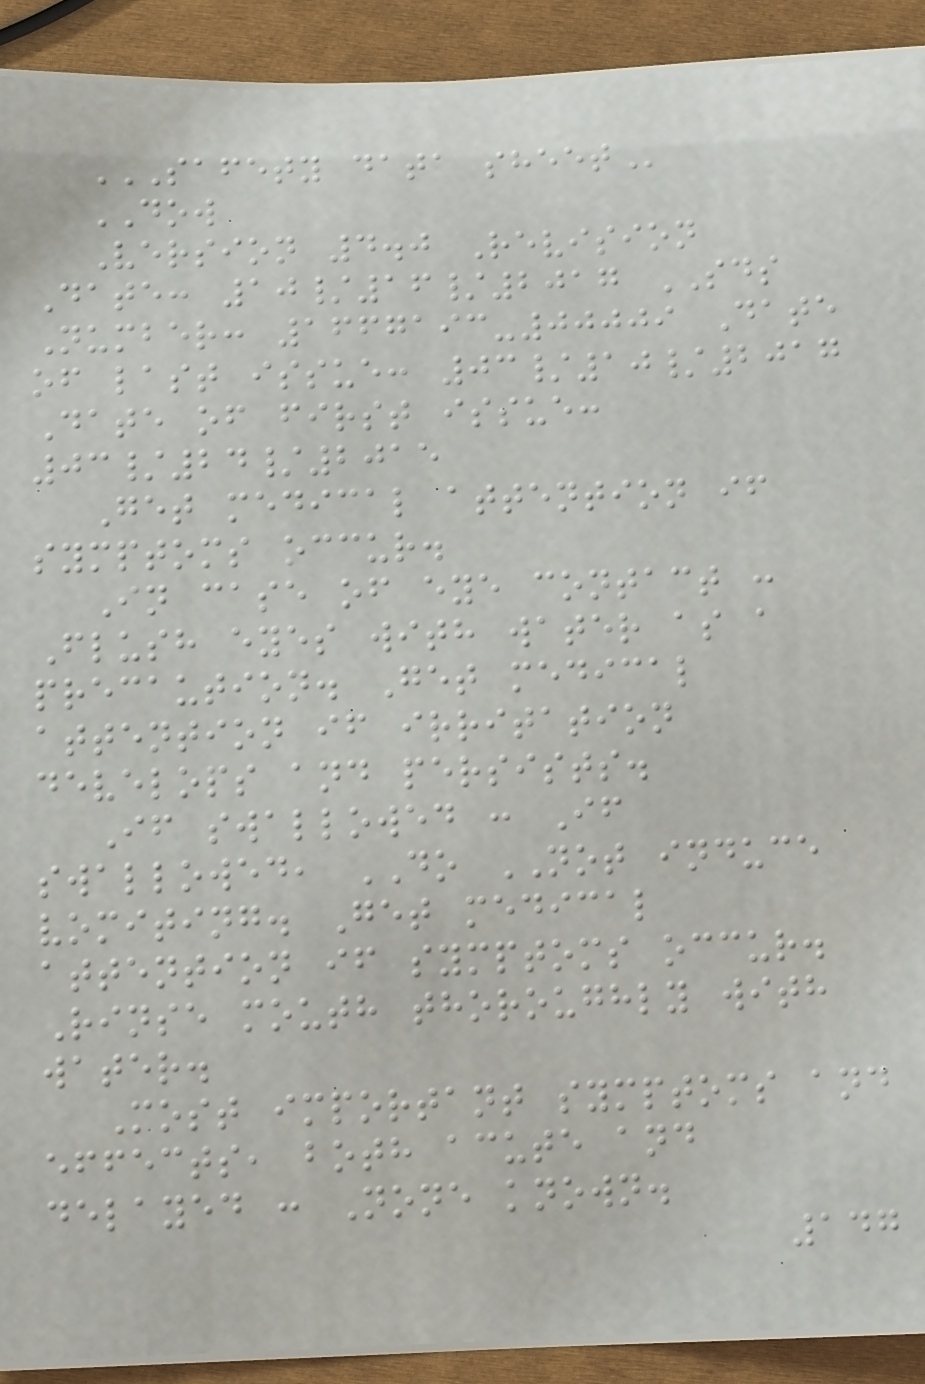SAFETY DATA SHEET
DOW
Version 4.0 Revision
Date: 10/16/2017 SDS
Number: 1667193-00009 Date
of last issue: 03/10/2017
Date of first issue:
03/24/2015
Get medical attention if
symptoms occur.
In case of eye contact :
Flush eyes with water as a
precaution. Get medical
attention if irritation
develops and persists.
If swallowed : If
swallowed, DO NOT induce
vomiting. Get medical
attention if symptoms occur.
Rinse mouth thoroughly with
water.
Most important symptoms and
effects, both acute and
delayed : None known.
147
